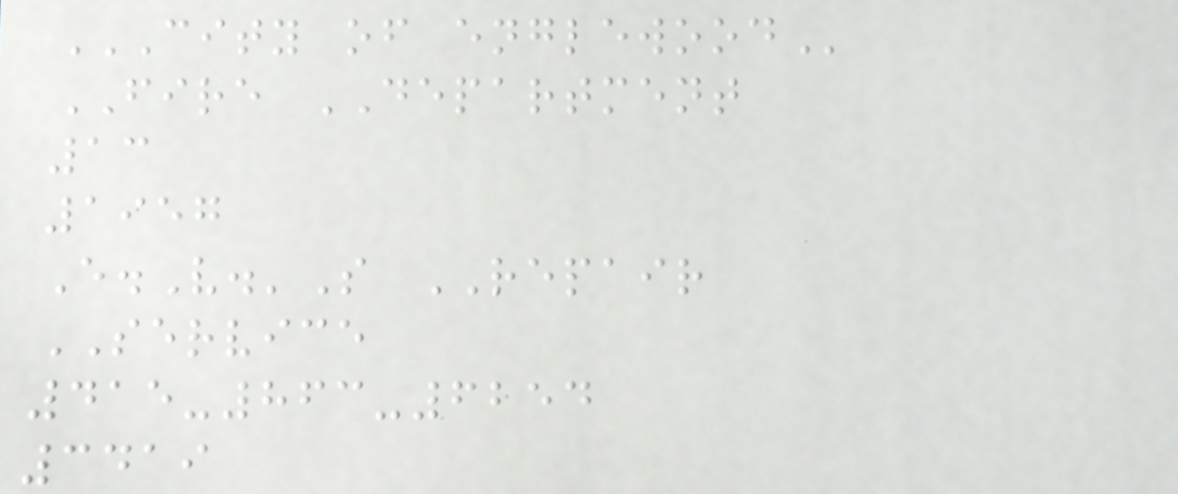CITY OF ENGLEWOOD
FIRE DEPARTMENT
13
1957
E.V.'S REPAIR
SERVICE
415-863-6254
3419
